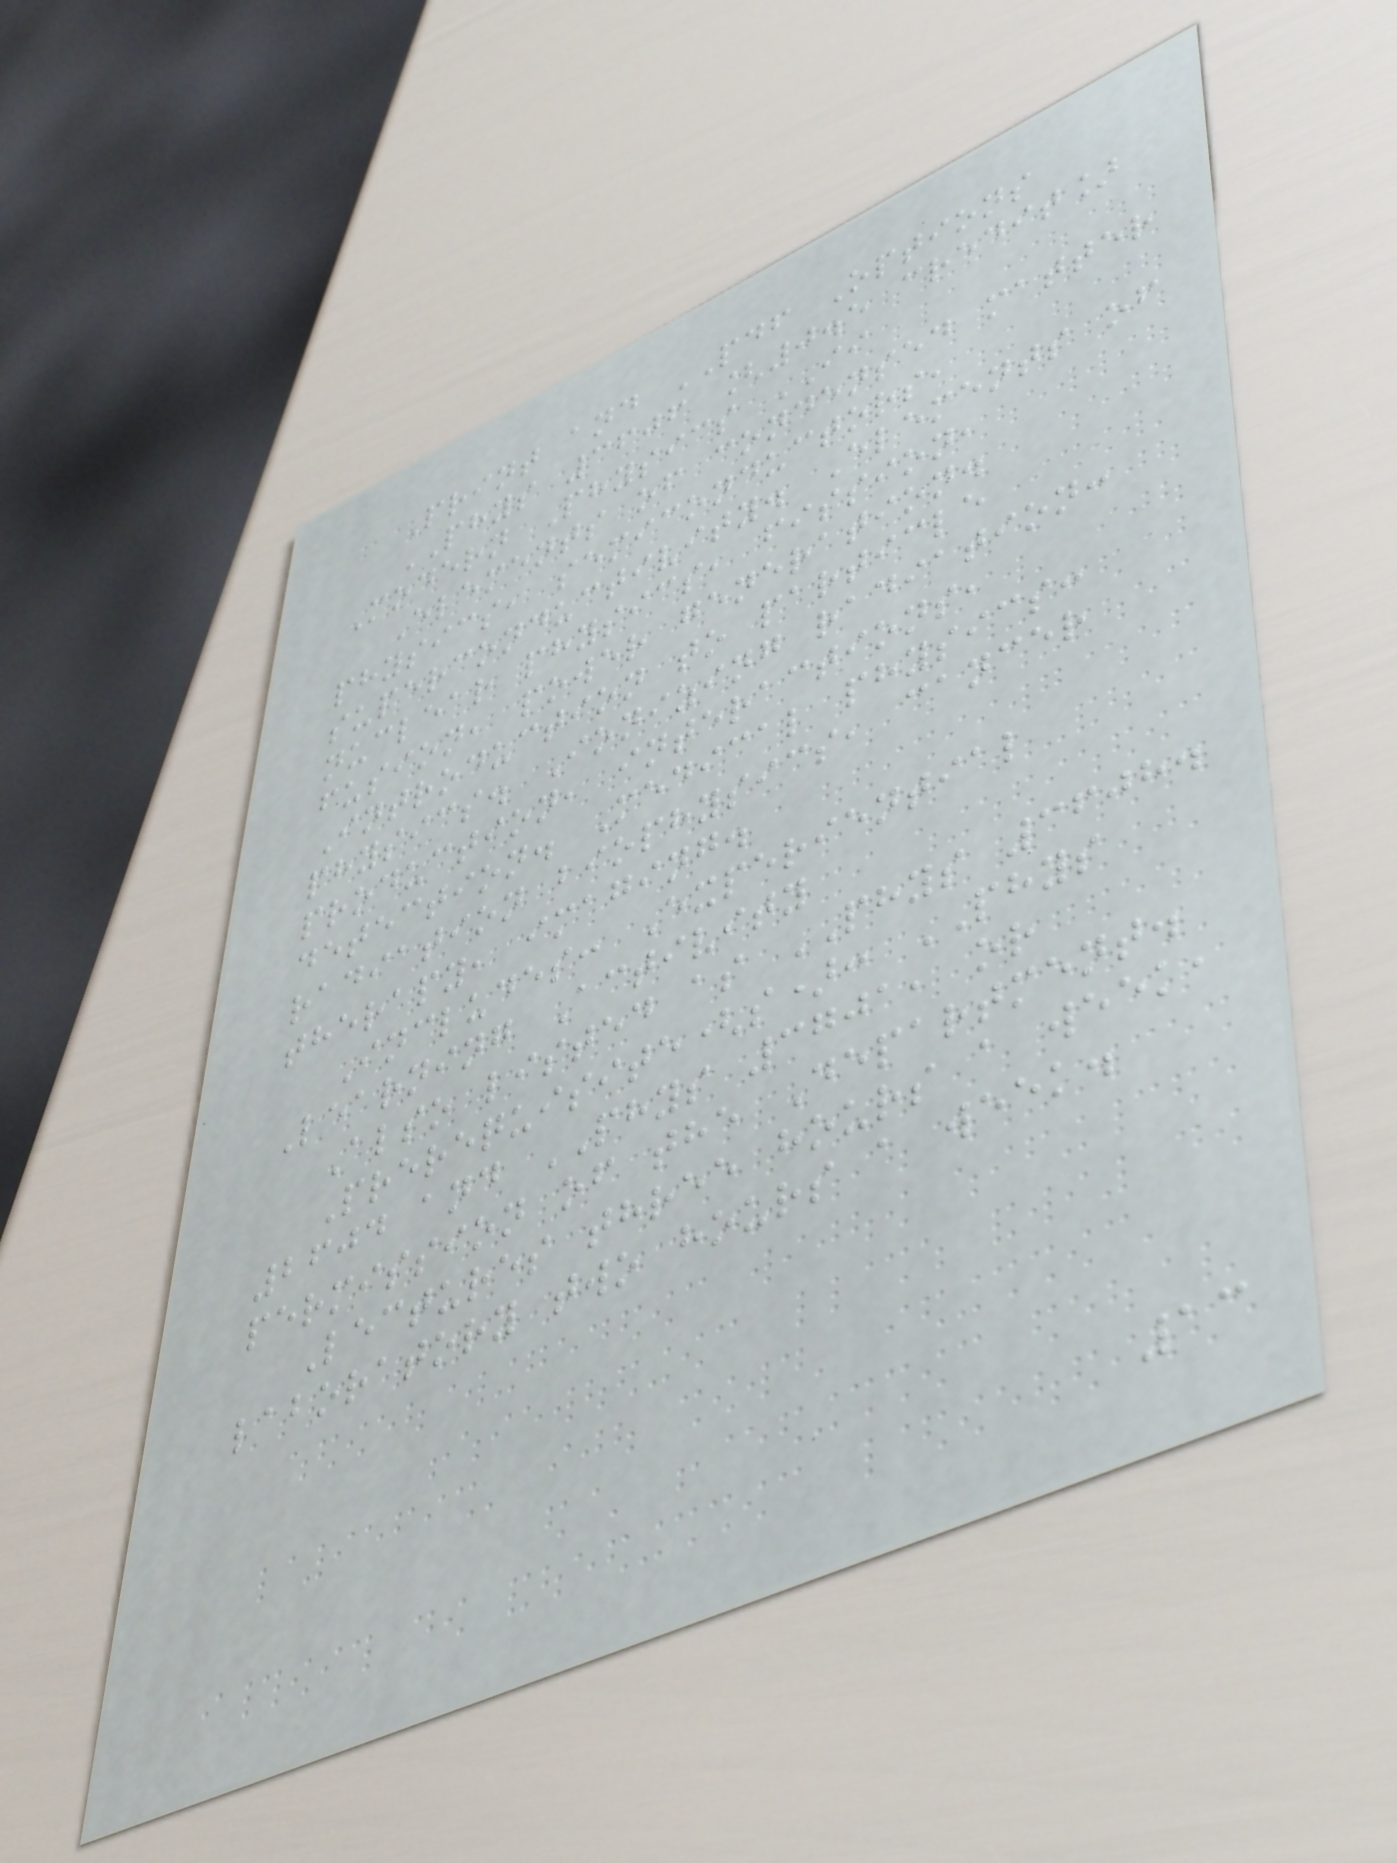Print and PDF Options
PHYS 3606 [0.5 credit]
Modern Physics II
Elements of condensed matter
physics, semiconductors,
superconductivity. Elements of
nuclear physics, fission,
fusion, power generation.
Introduction to particle
physics. Ionizing radiation:
production, interactions,
detection. Medical physics:
radiation biophysics, cancer
therapy, imaging.
Includes: Experiential
Learning Activity
Also listed as PHYS 3608.
Prerequisite(s): PHYS
2604 and PHYS 3701, or
permission of the Department.
Lectures three hours a week,
laboratory two hours a week.
13
